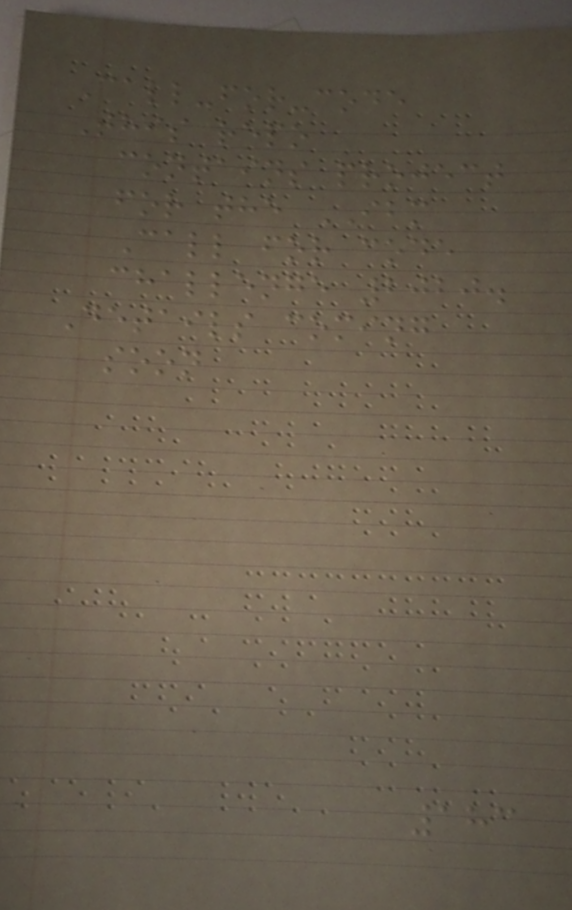Call-for-code
This repo
contains project
for the IBM
Call for code
challenge 2020.
Details coming
soon
183
